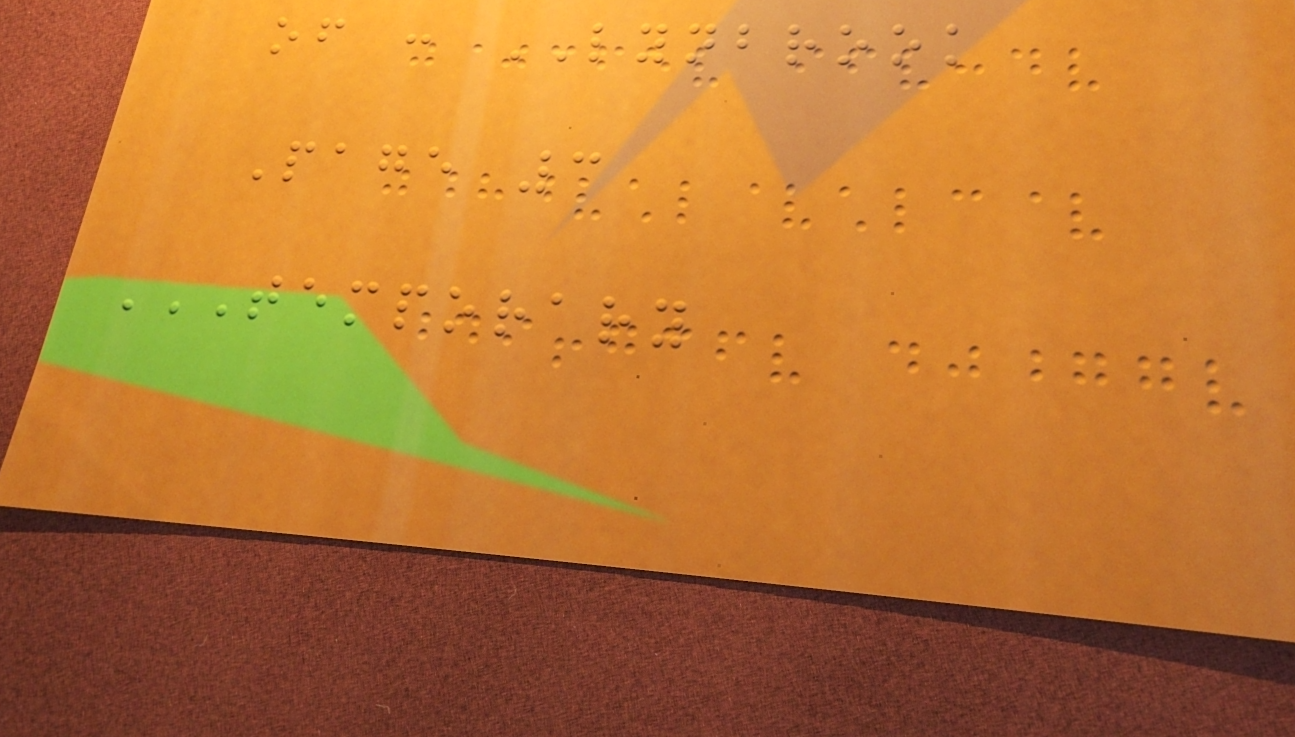of : LYNBROOK
Page 3
TEMPORARY
